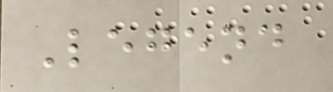Legend
